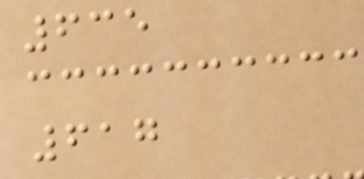635
617
